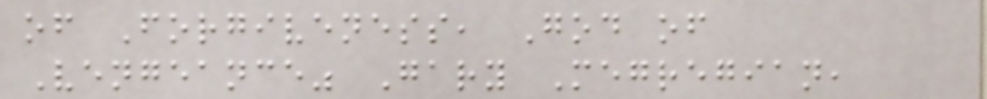of Forgiveness, God of
Vengeance" Gary Megregian,
